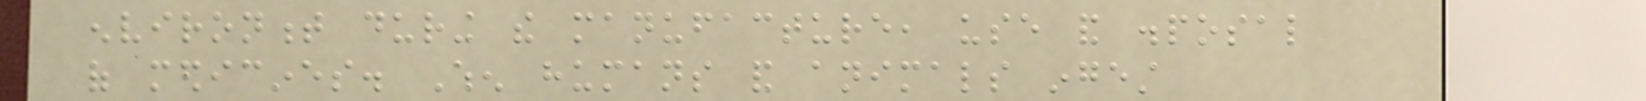environment during the manufacture, use and disposal
of medicines. When humans and animals ingest
